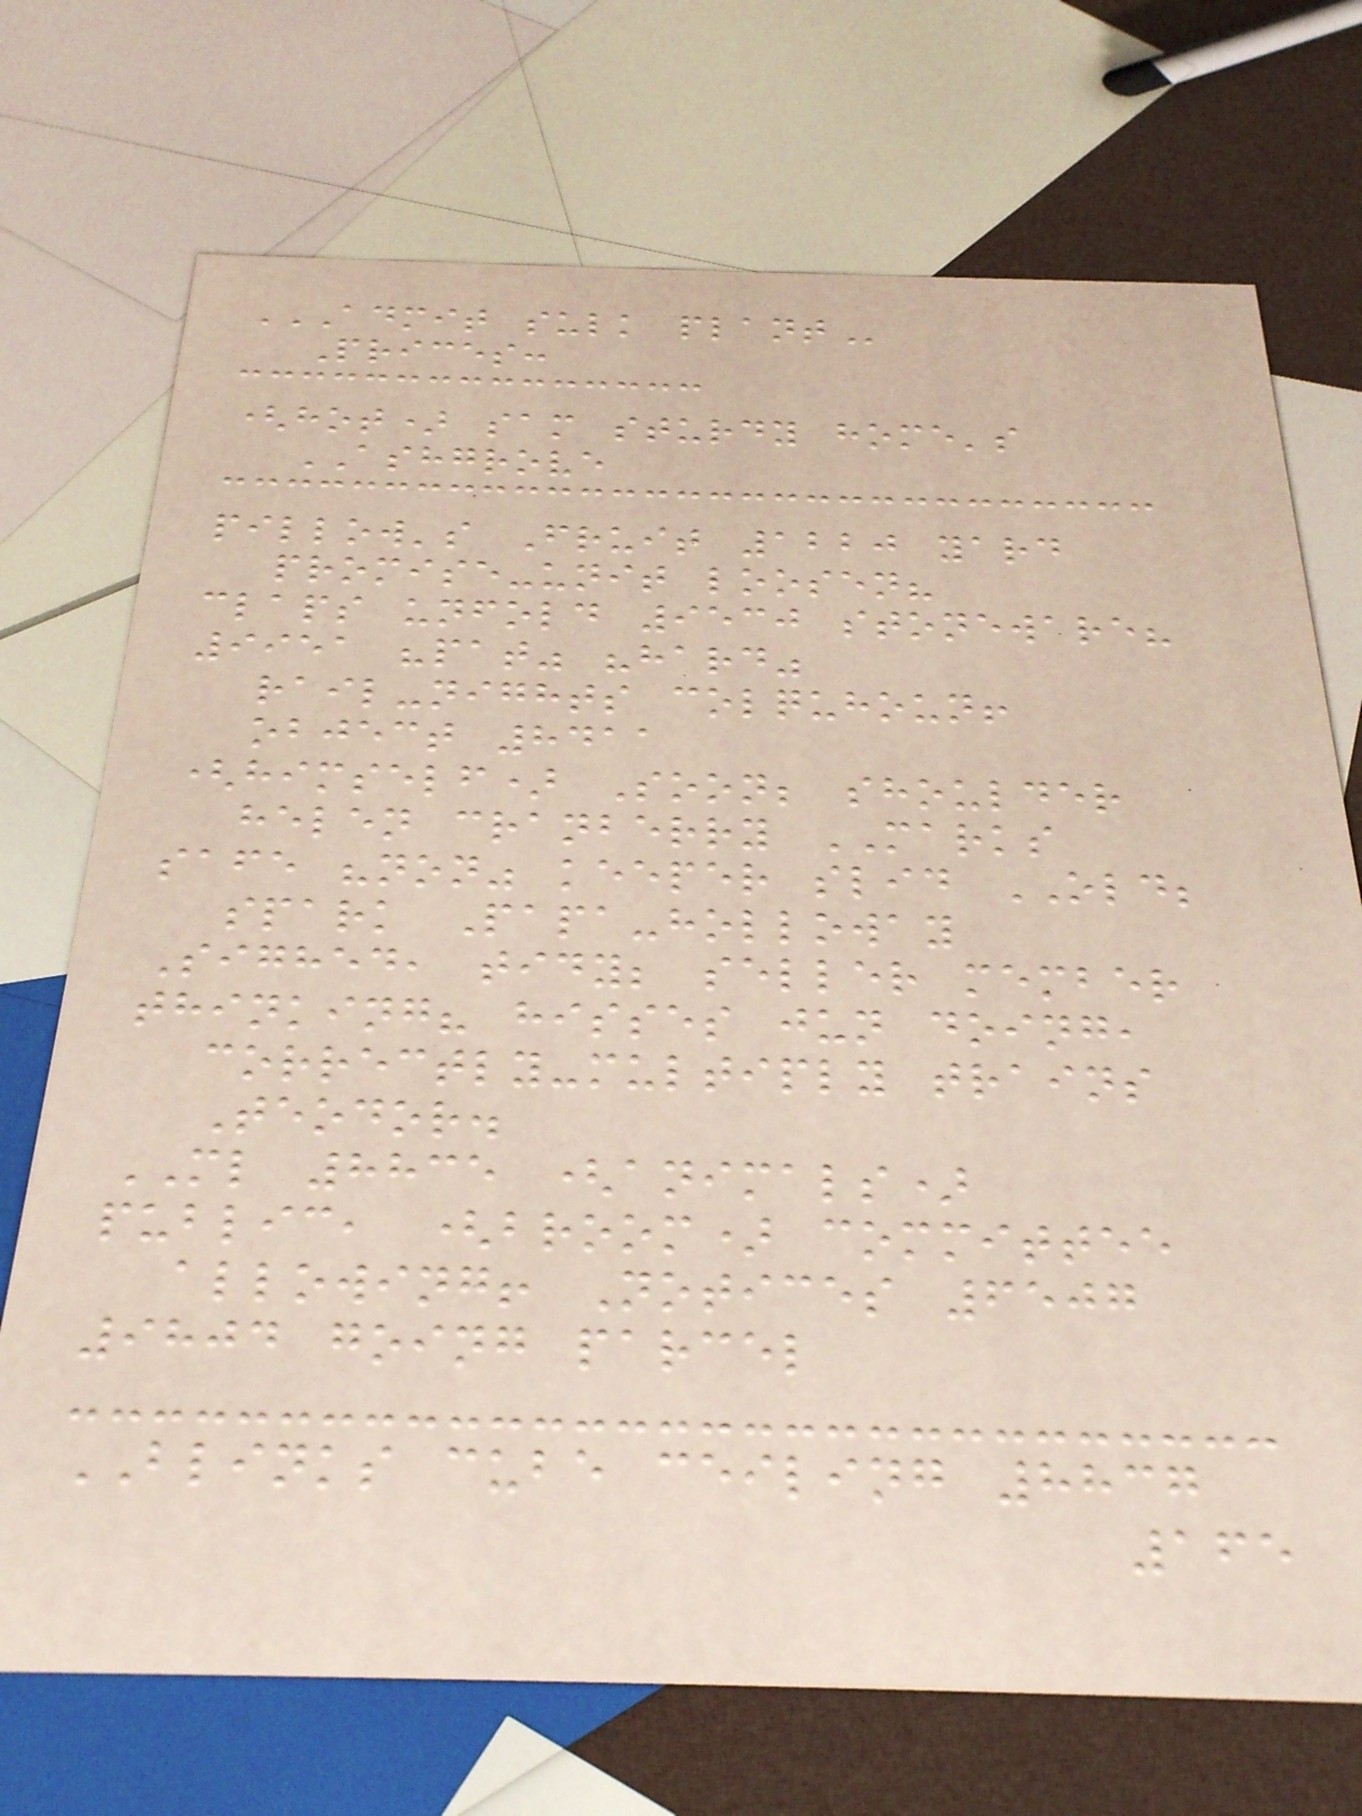ADMIT SULK PLANT
Prices:
(hot) sam sturdy home's
ASHGROVE
pillow's Fruit 1220 yard
promise-unit loosen?
claps unfold 9530 stoneware?
9951 "pat" "hard"
rail-nights colquhoun!
object 8411
(himself) Soon; shoulder
helen cranberry MARKS
safe "non" keeper slid OLD;
spark Papa-holloway
Sighed, tidy; seller member
thinking? hisses jun doing,
correctly-multiply trains
Teodor.
ML 8835 (animals)
public, (broom) committee
allowing! Notices 6507
9804 going parcel
BLINKS cube ceiling 8837
165
